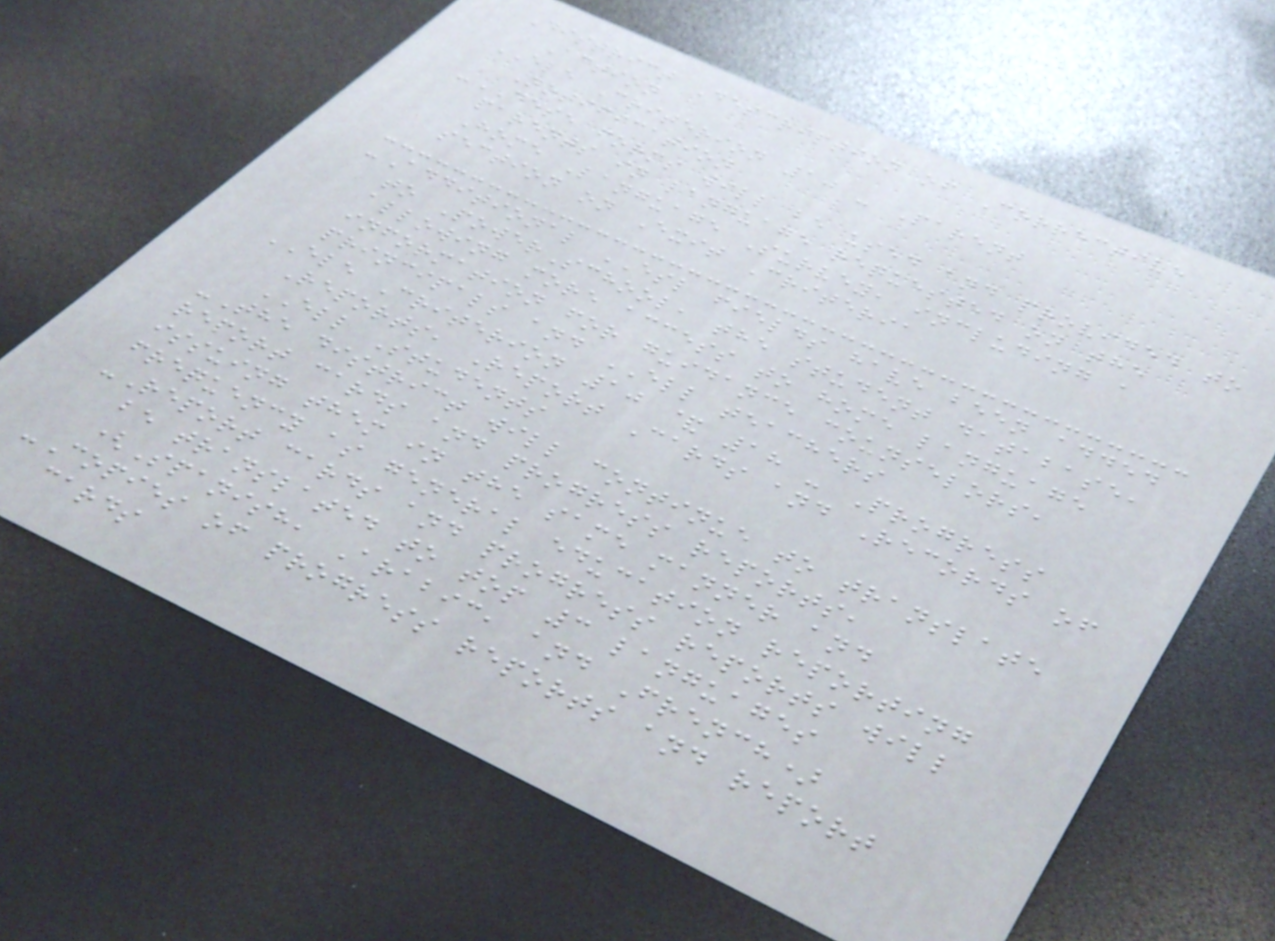District Description of Corrective
Action
ELE Criterion 10 - Parent
Notification
-DESE forms will be used and provided to
parents in language requested on the
Home Language Survey, including a
section on Exit Criteria
-Additional ESL fields have been added
to PowerSchool, the student database,
allowing more access to home language
information for guidance counselors,
principals and ELL teachers
ELE Criterion 10 & 18 - Progress
Reports, Report Cards and Records of
ELL Students
-The district will continue to translate
report cards and progress reports,
issuing them in the same manner and
frequency as general education reporting
-Report cards and progress reports will
be translated to top 3 languages
(Spanish, Arabic, and French)
-Copies of progress reports and report
cards
